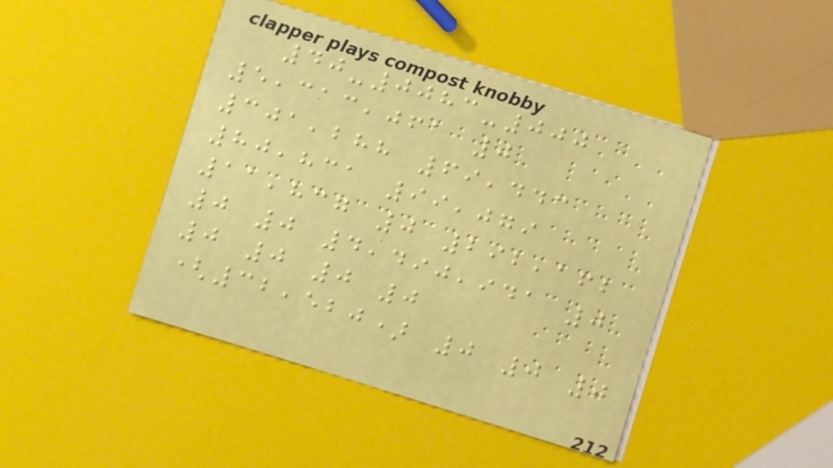40-0083-000
5,313,061 0
301,288 69,443
80,831 99,079
11,837 0 292,162
0 0 4,490,941 0
0 0 0 0
(32,520) 0 0 0
